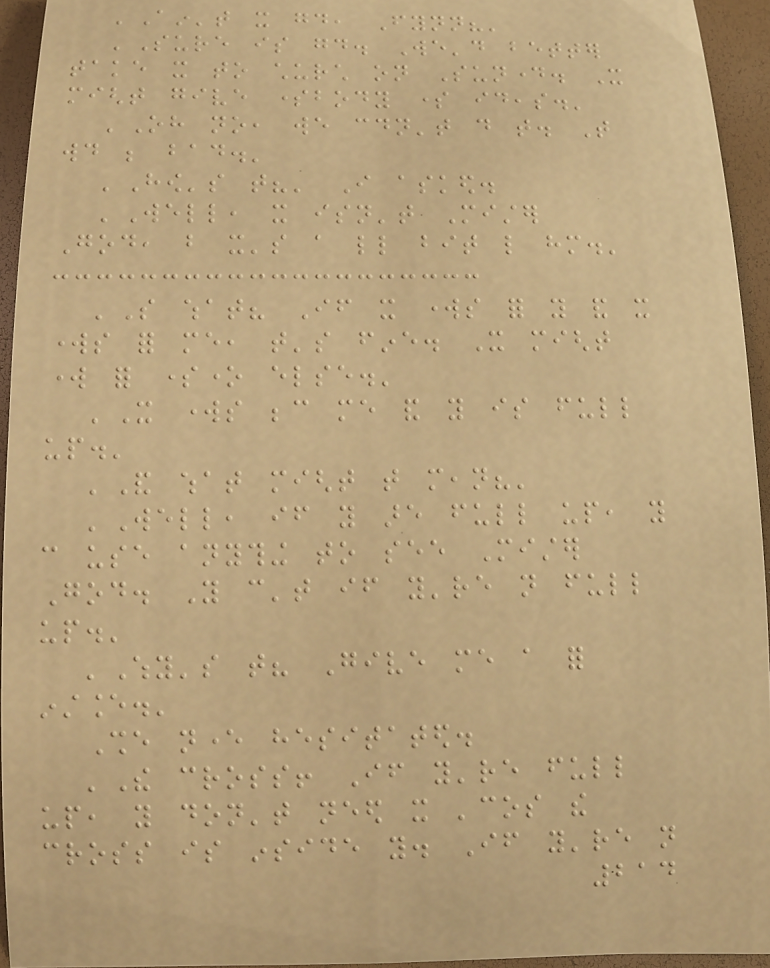'Ain't it good, Fynn?'
'Sure is good. We'd better
take it to church on Sunday. It
might give somebody some ideas.'
'Oh no, we couldn't do that. That
would be bad.'
'How's that?' I asked.
'Well, it isn't Mister
God, but it's a little bit like him.'
'So what? If it works for you and it
works for me, that's fine. It might
work for someone else.'
'It works because me and you is full
up.'
'And what might that mean?'
'Well, if you are full up, you
can use anything to see Mister
God. You can't if you're not full
up.'
'Why's that? Give me a for
instance.'
She never hesitated.
'The cross! If you're full
up, you don't need it 'cos the
cross is inside you. If you're not
214
